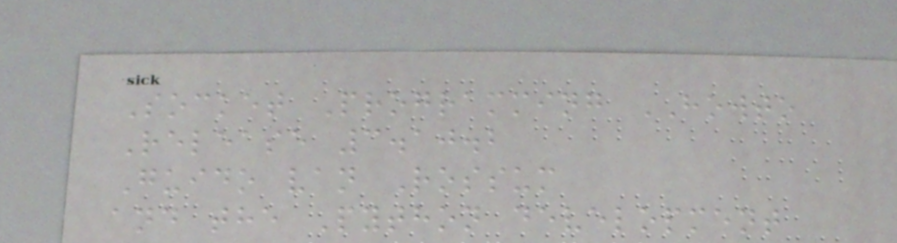Socket Programming HOWTO
Release 3.10.2
Guido van Rossum
and the Python development
